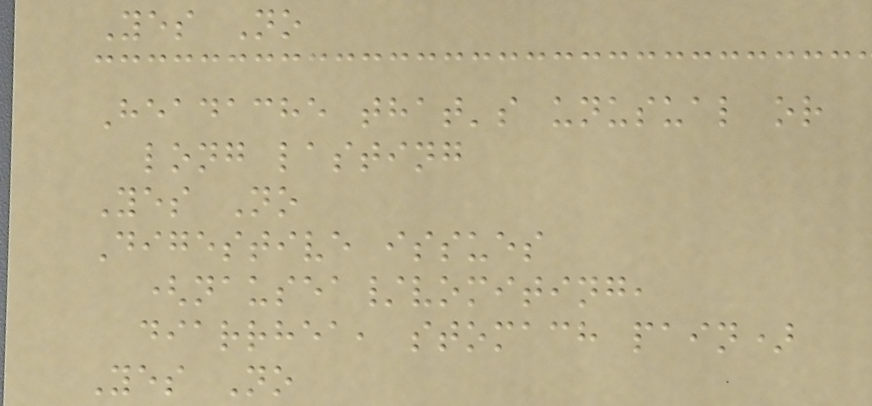Yes No
Headache that's unusual or
long lasting
Yes No
Digestive issues
(nausea/vomiting,
diarrhea, stomach pain)
Yes No
